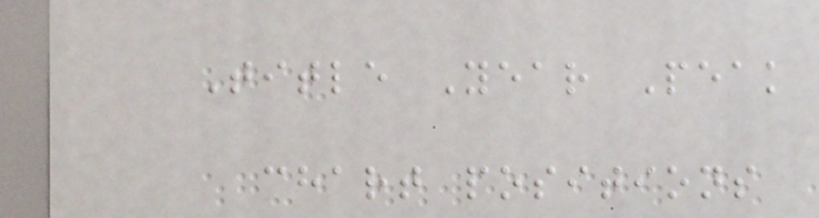Title Year Peak
chart positions
